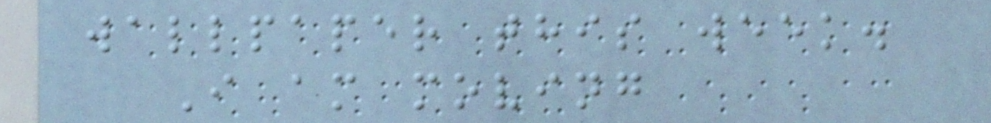wallpaper this week.
I am moving
